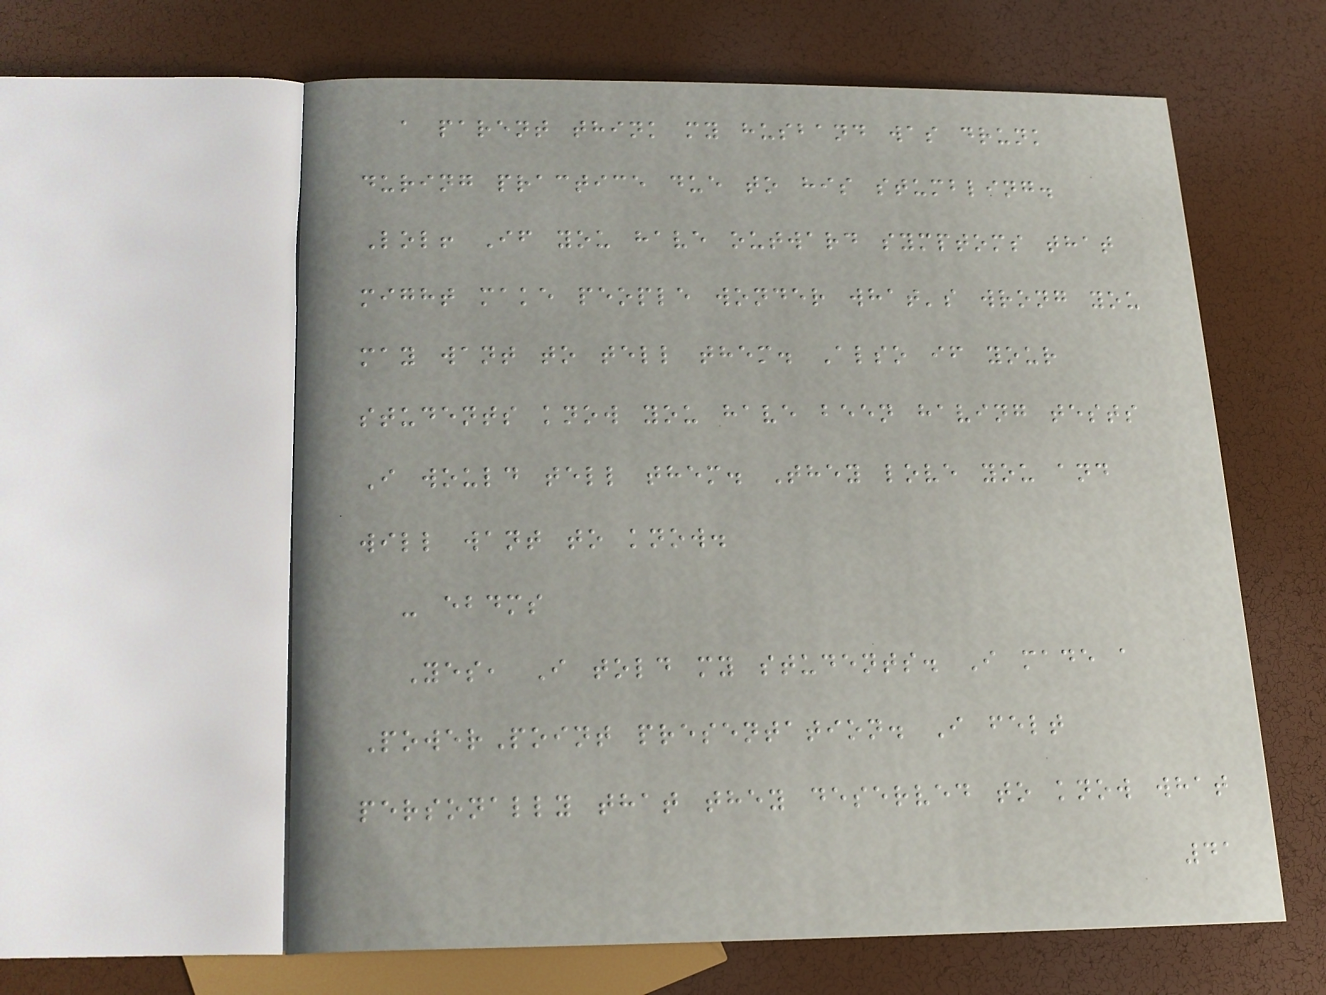a parent think my husband was drunk
during practice due to his stumbling.
Lol! If you have outward symptoms that
might make people wonder what's wrong you
may want to tell them. Also if your
students know you have been having tests
I would tell them. They love you and
will want to know.
- ebdms
Yes, I told my students. I made a
PowerPoint presentation. I felt
personally that they deserved to know what
41
